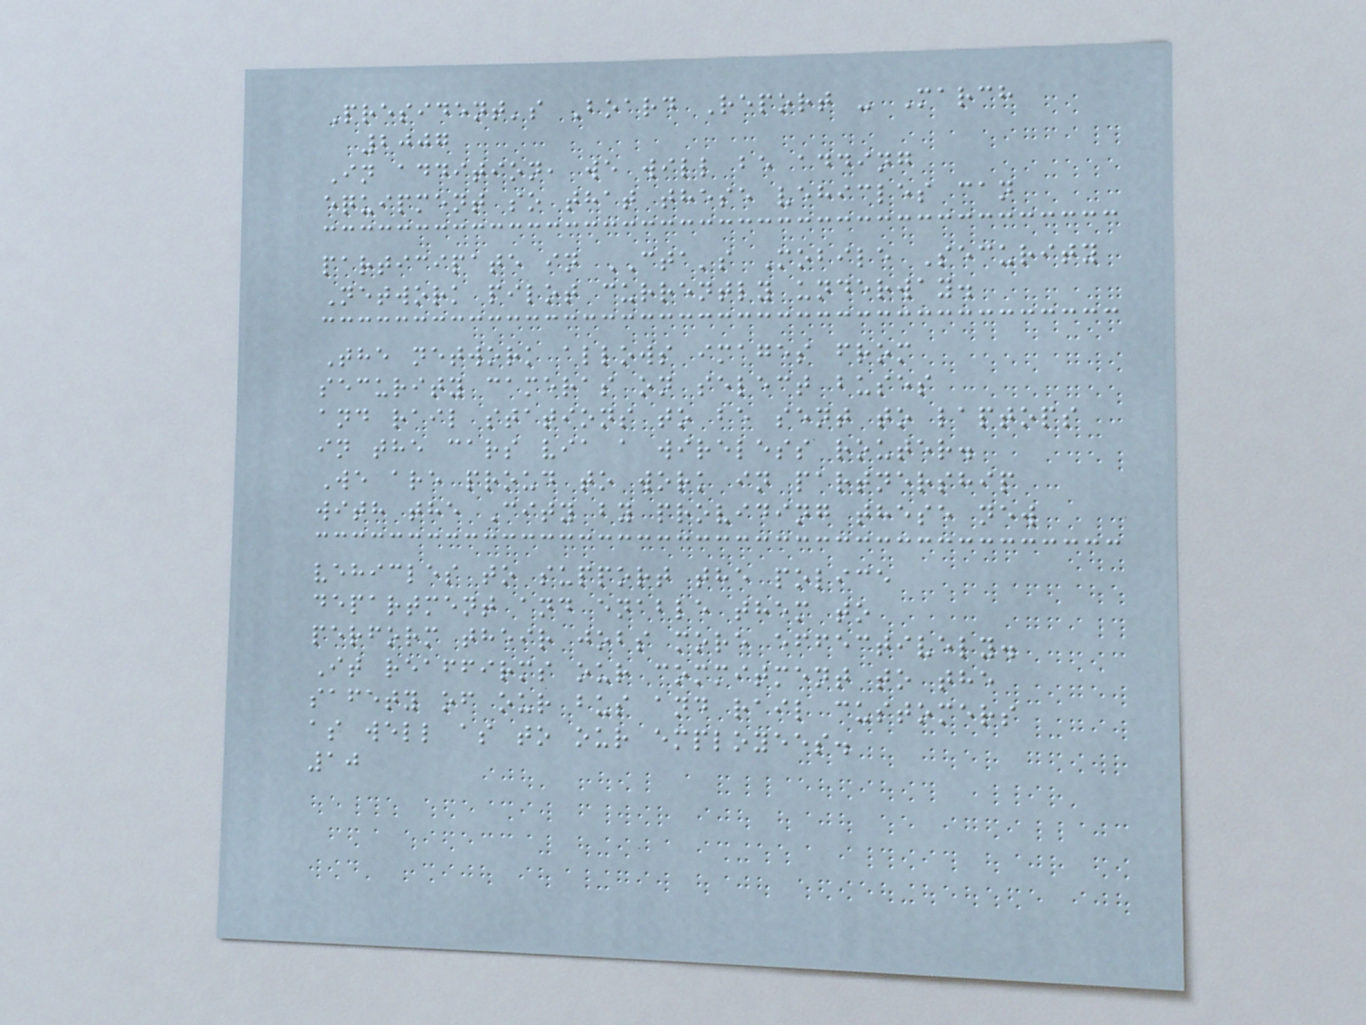President's Board Report - March
2007
In addition, we will be adding
equipment so that these vehicles can
participate in CTA's Mobile Security
Network pilot currently underway.
The network allows images from
security cameras on select buses
and rail stations to be sent to laptops
in the cars via a wireless router.
We are proud to work in partnership
with the City by providing these new
vehicles to support the police
department and enable them to
perform their jobs more effectively.
It reaffirms our commitment to the
safety of our bus and rail customers
as well as to our employees.
10
